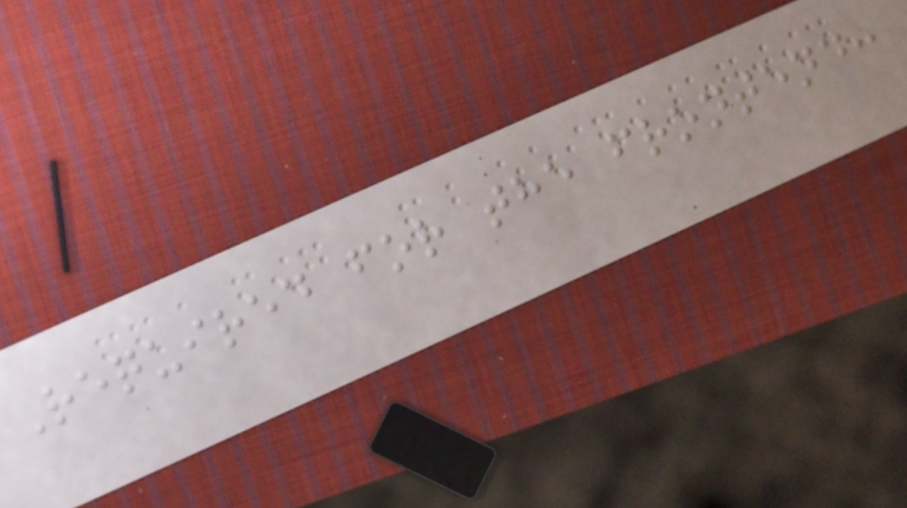Required for the frontend:
